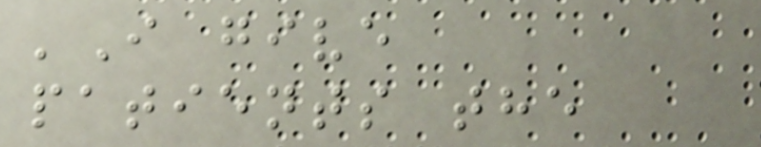'I give
patients the
